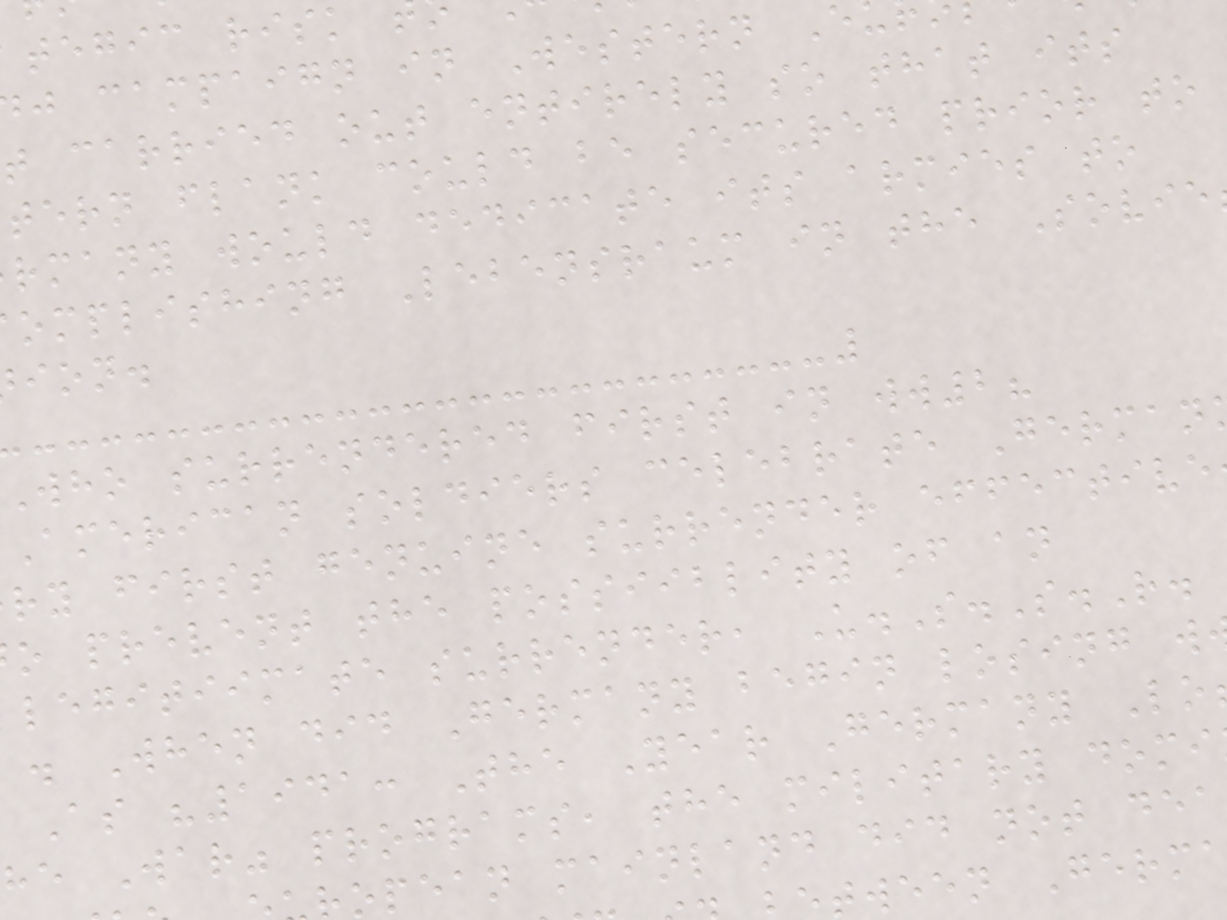tegic risk
j campaign in Western E
t carried out entirely so that its
tern flank could be secured prior to
rmany would dedicate its armies to
omplishing Lebensraum in the Sovie
ion.
Who surrendered first in ww2?
American soldiers celebrate German
ry first genuine surrender effective
o prevent the possiiblity of an
legitiimate surrender, U.S.S.R.
. When did Germany begin losing w
As "1941: The Year Germany Lo
he War" programs, the military domi
opean mainland did not dea
tween Germ
